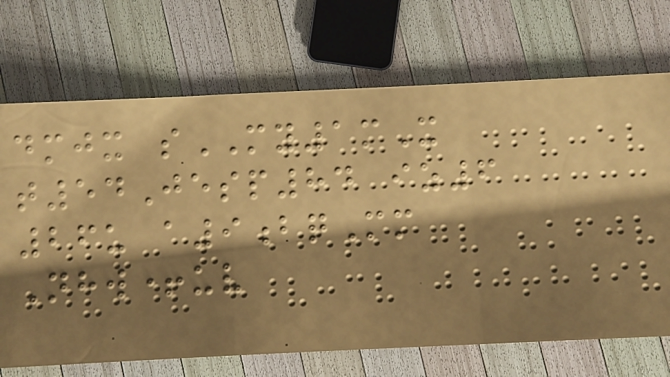dmjx sMY1mX
t54Jesp84 iz6
26u a9bqMm
Nhw+uv
